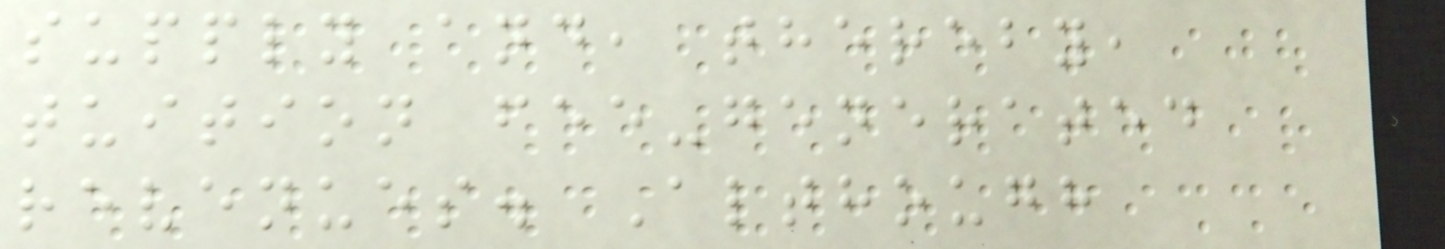supply and, thereby,
tuition fee-generated
revenues. Although
